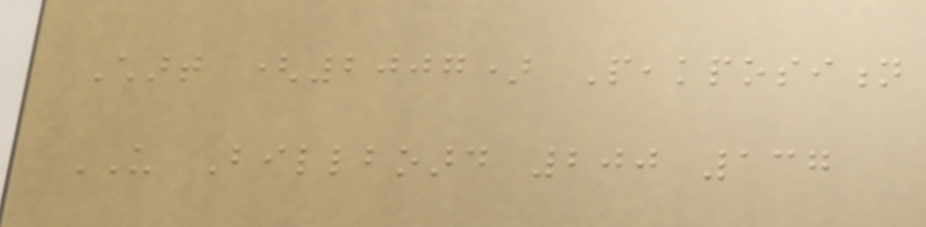Chart (2007) Peakposition
US Billboard 200 137
